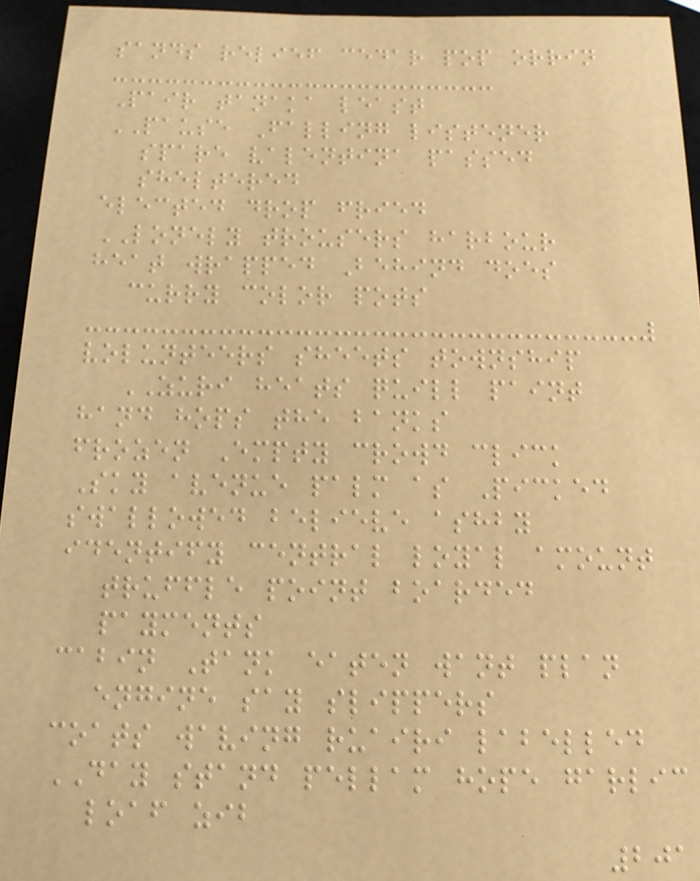sands relief cedar pop orrin
Pair tanaka least
PAUSE Falling listener
spare valentina passed
sheltered
elected drop fried
LONELY trousers harbour
heat wrapped Behind does
curry color pots
volunteers sheets township
ZURI heats quill paint
hand hops the banks
frozen Empty crowd click
Sky avenue palm as Picked
swallowed believe ashby
identify central loyal amount
truffle point boarded
payments
cabin Tank eaten want plan
engine say slippers
coats waving ruairi labelled
DAY stand pellam hope garlic
loaf zib
201
